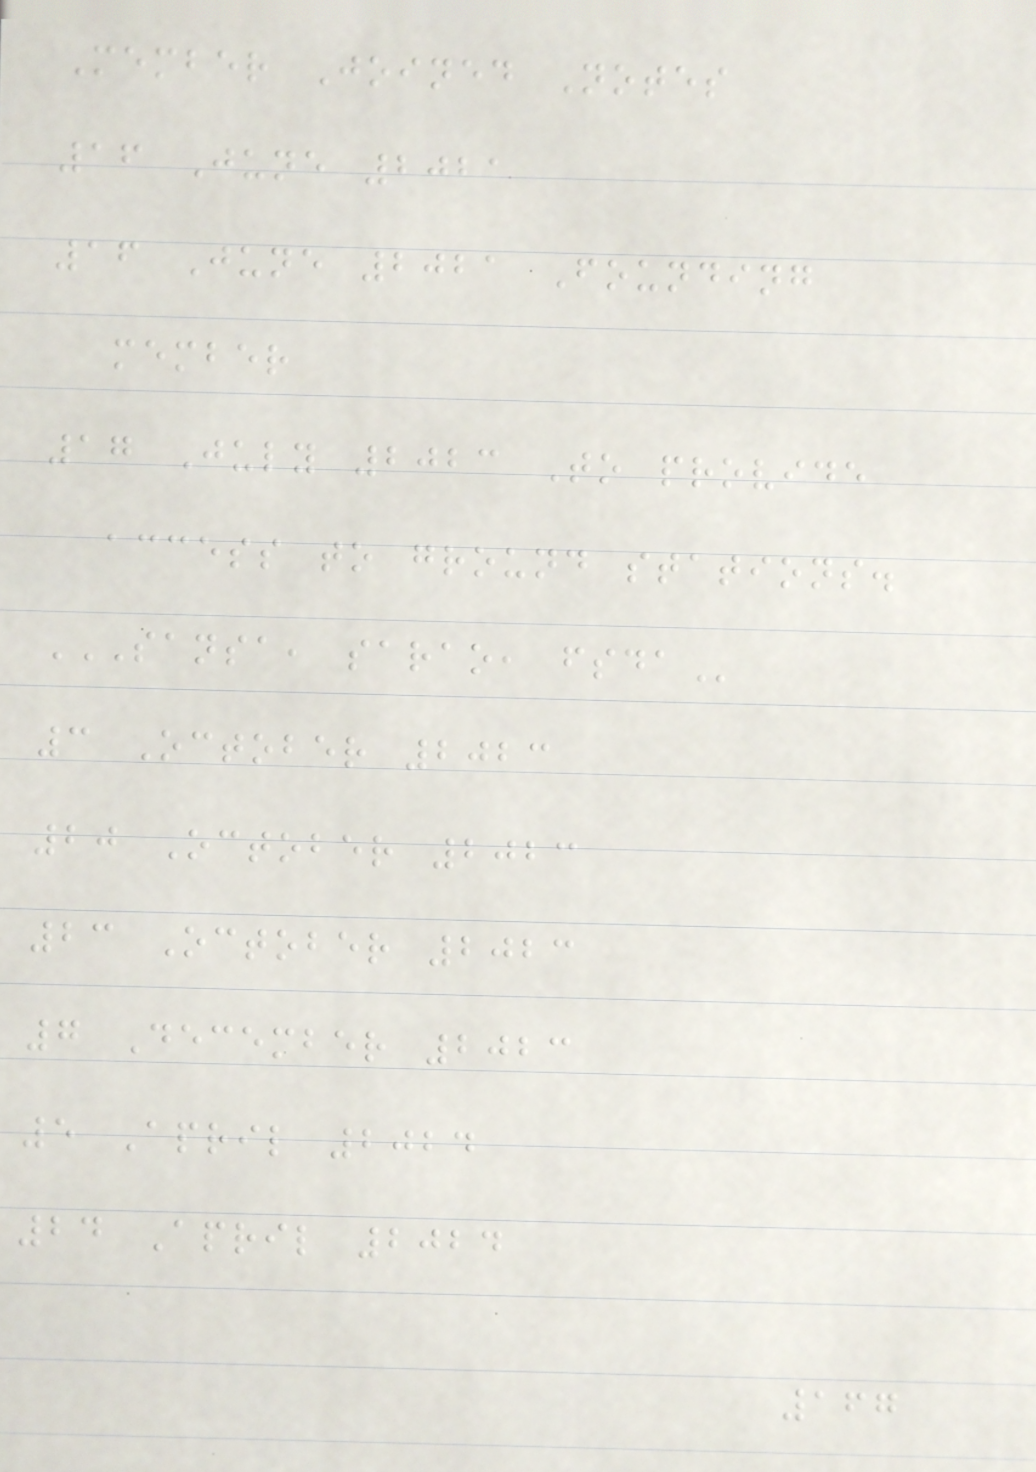Member Joined Notes
16 June 2021
16 June 2021 Founding
member
17 July 2023 To provide
access to ground stations.
SANSA, SARAO, FSDA
3 October 2023
20 October 2023
23 October 2023
7 December 2023
5 April 2024
24 April 2024
167
